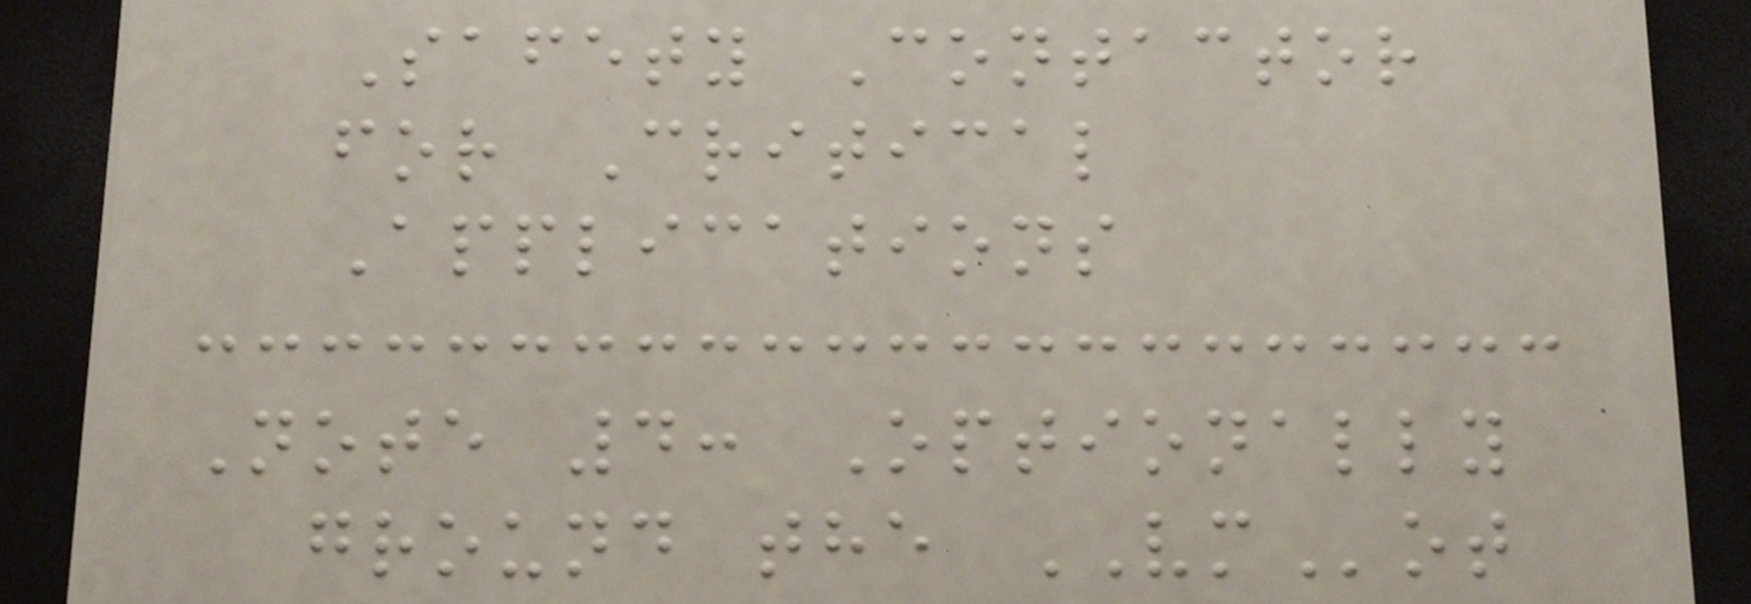Safety Contactor
for Critical
Applications
Note 4: Optionally
ground the VMot
